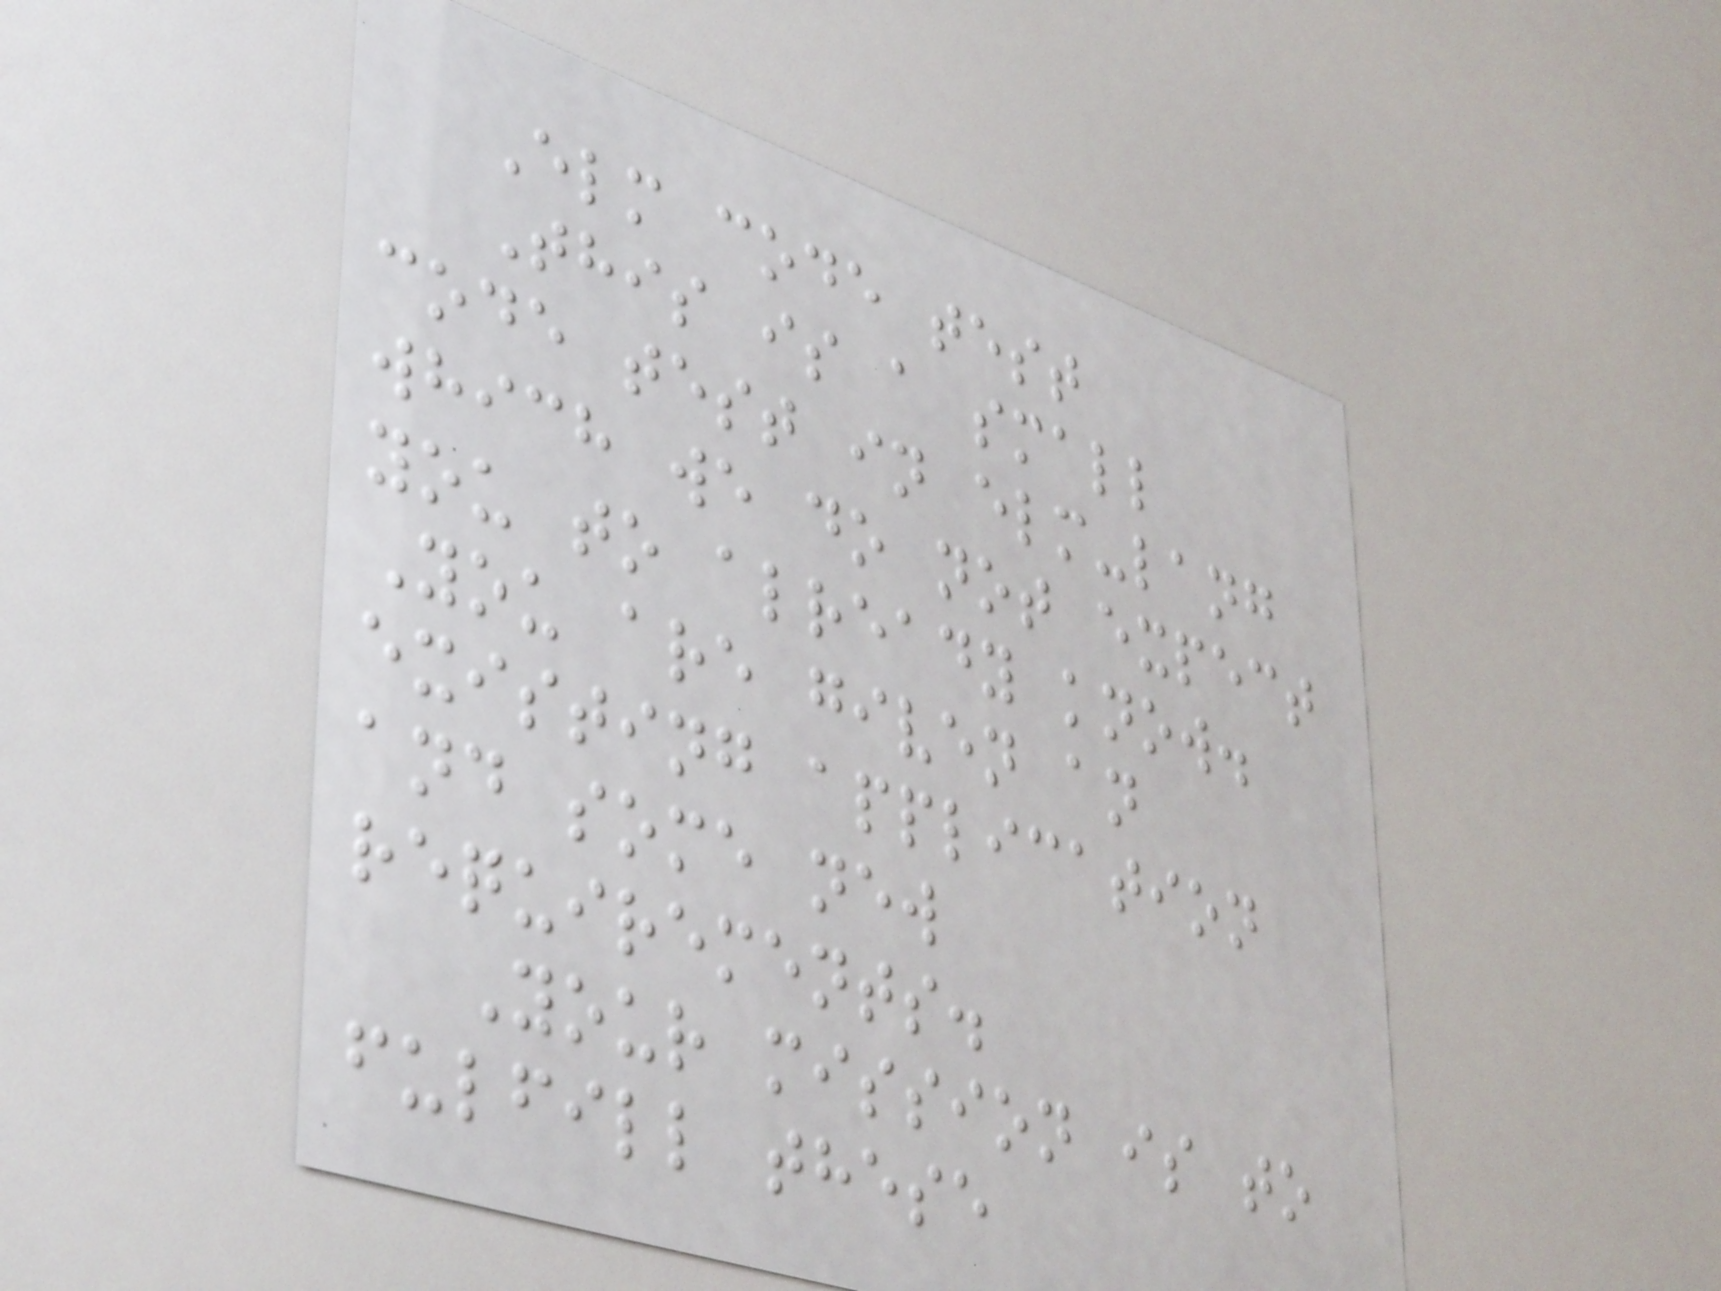Elm code test
This is a small
code test in elm-lang
which we do not expect
you to already know.
You are given an
existing application
and some new
requirements.
Your mission is to
fulfill these
